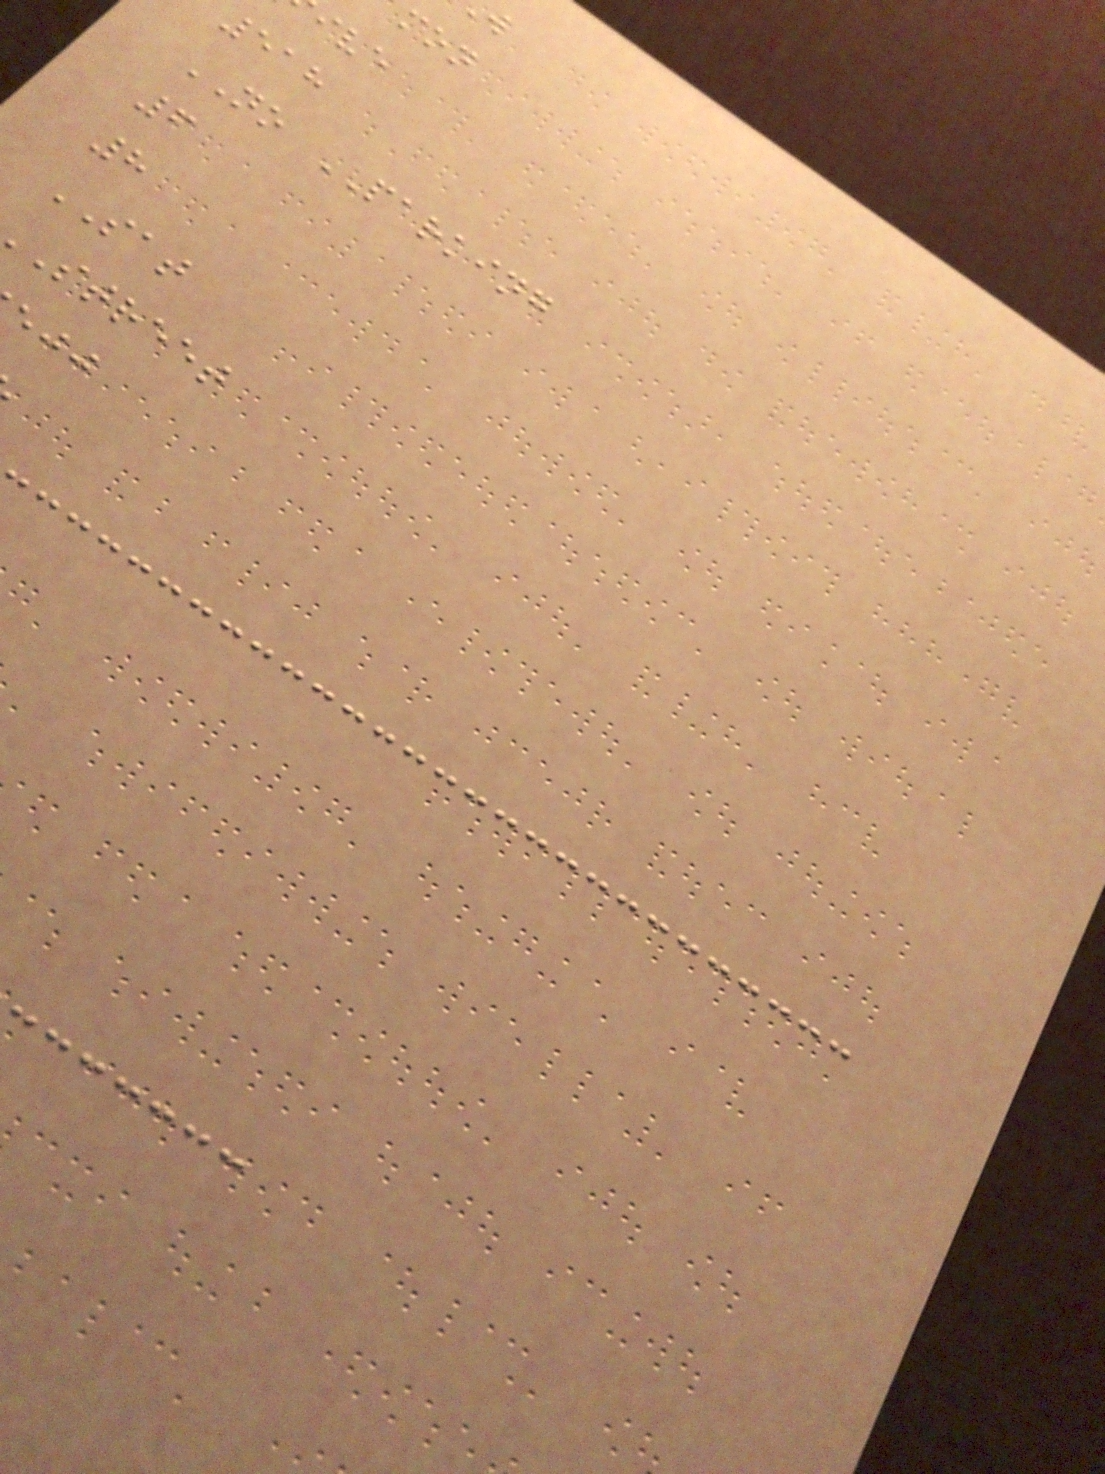518
NO PARKING
6
8
SAT
street
